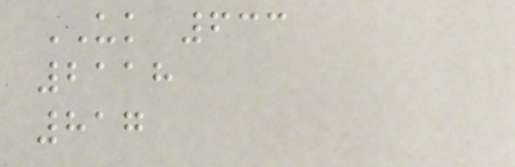UK 633
2118
817
